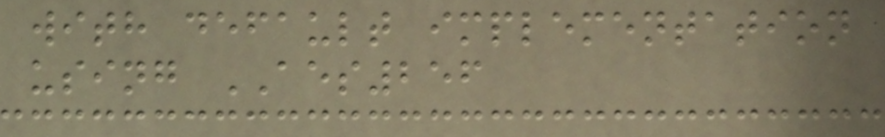with default implementation
using AES256
